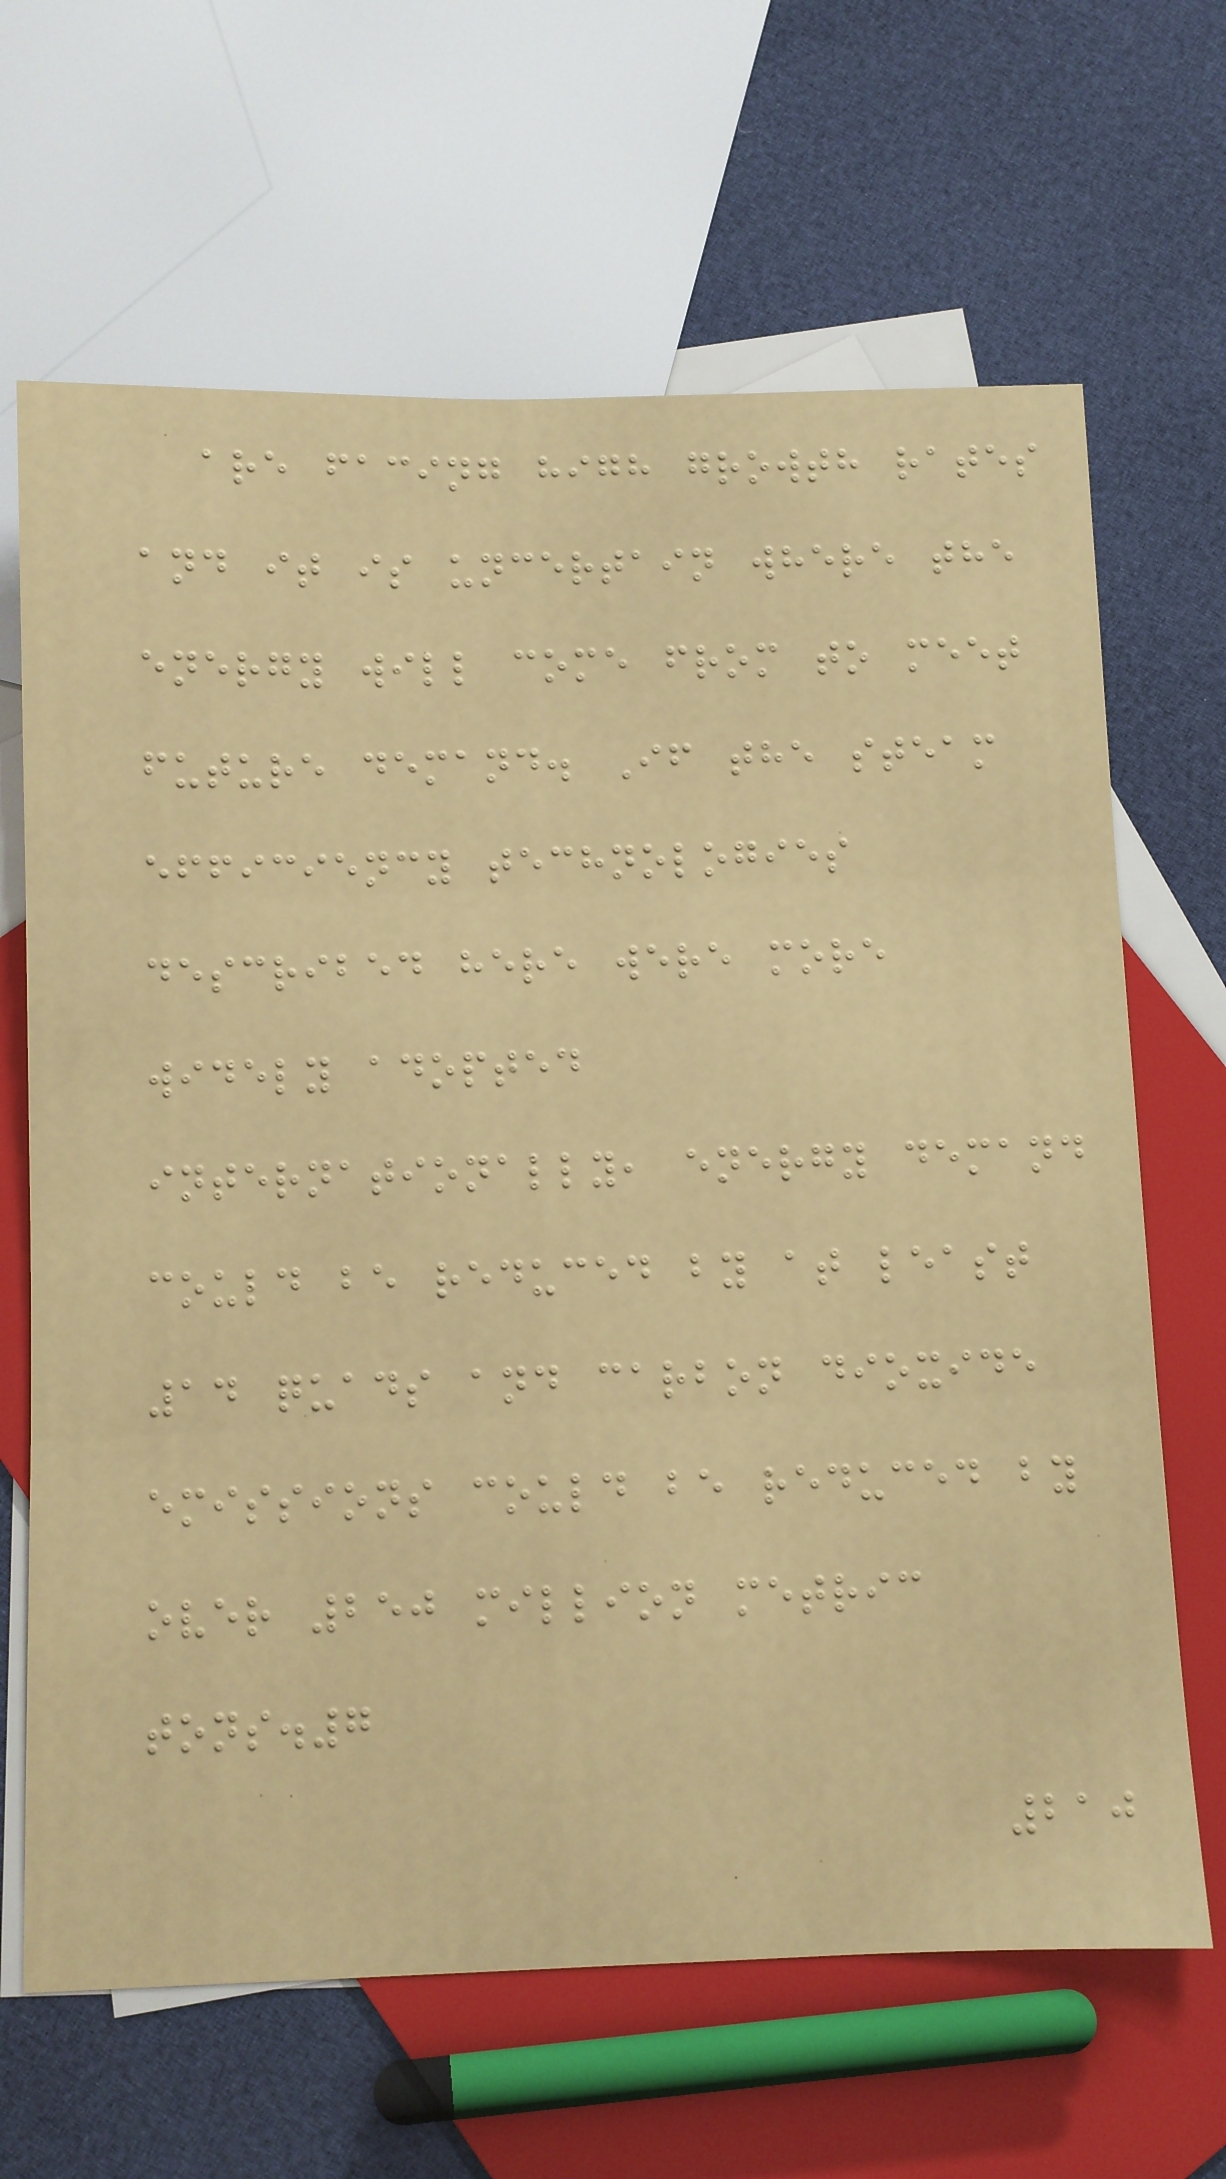are facing high growth rates
and it is uncertain where the
energy will come from to meet
future demand. If the steam
efficiency technologies
described here were more
widely adopted
internationally, energy demand
could be reduced by at least
14 quads and carbon dioxide
emissions could be reduced by
over 250 million metric
tons.7
210
